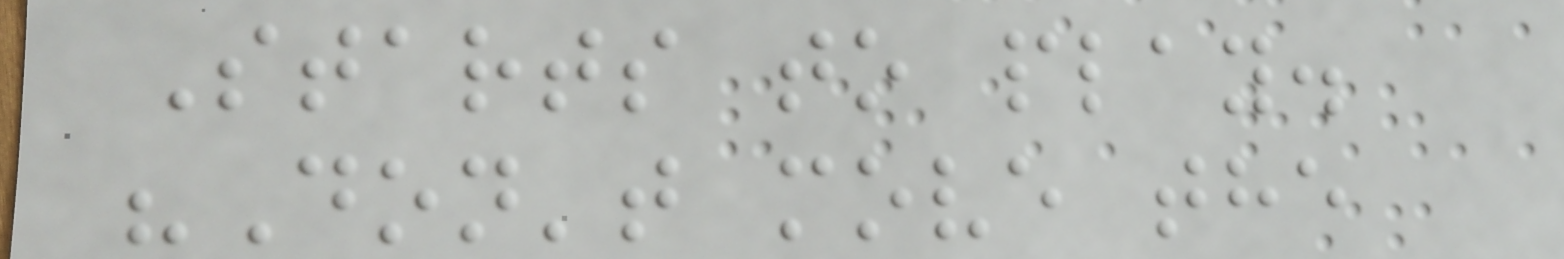Starts to play.
"Don't move the
